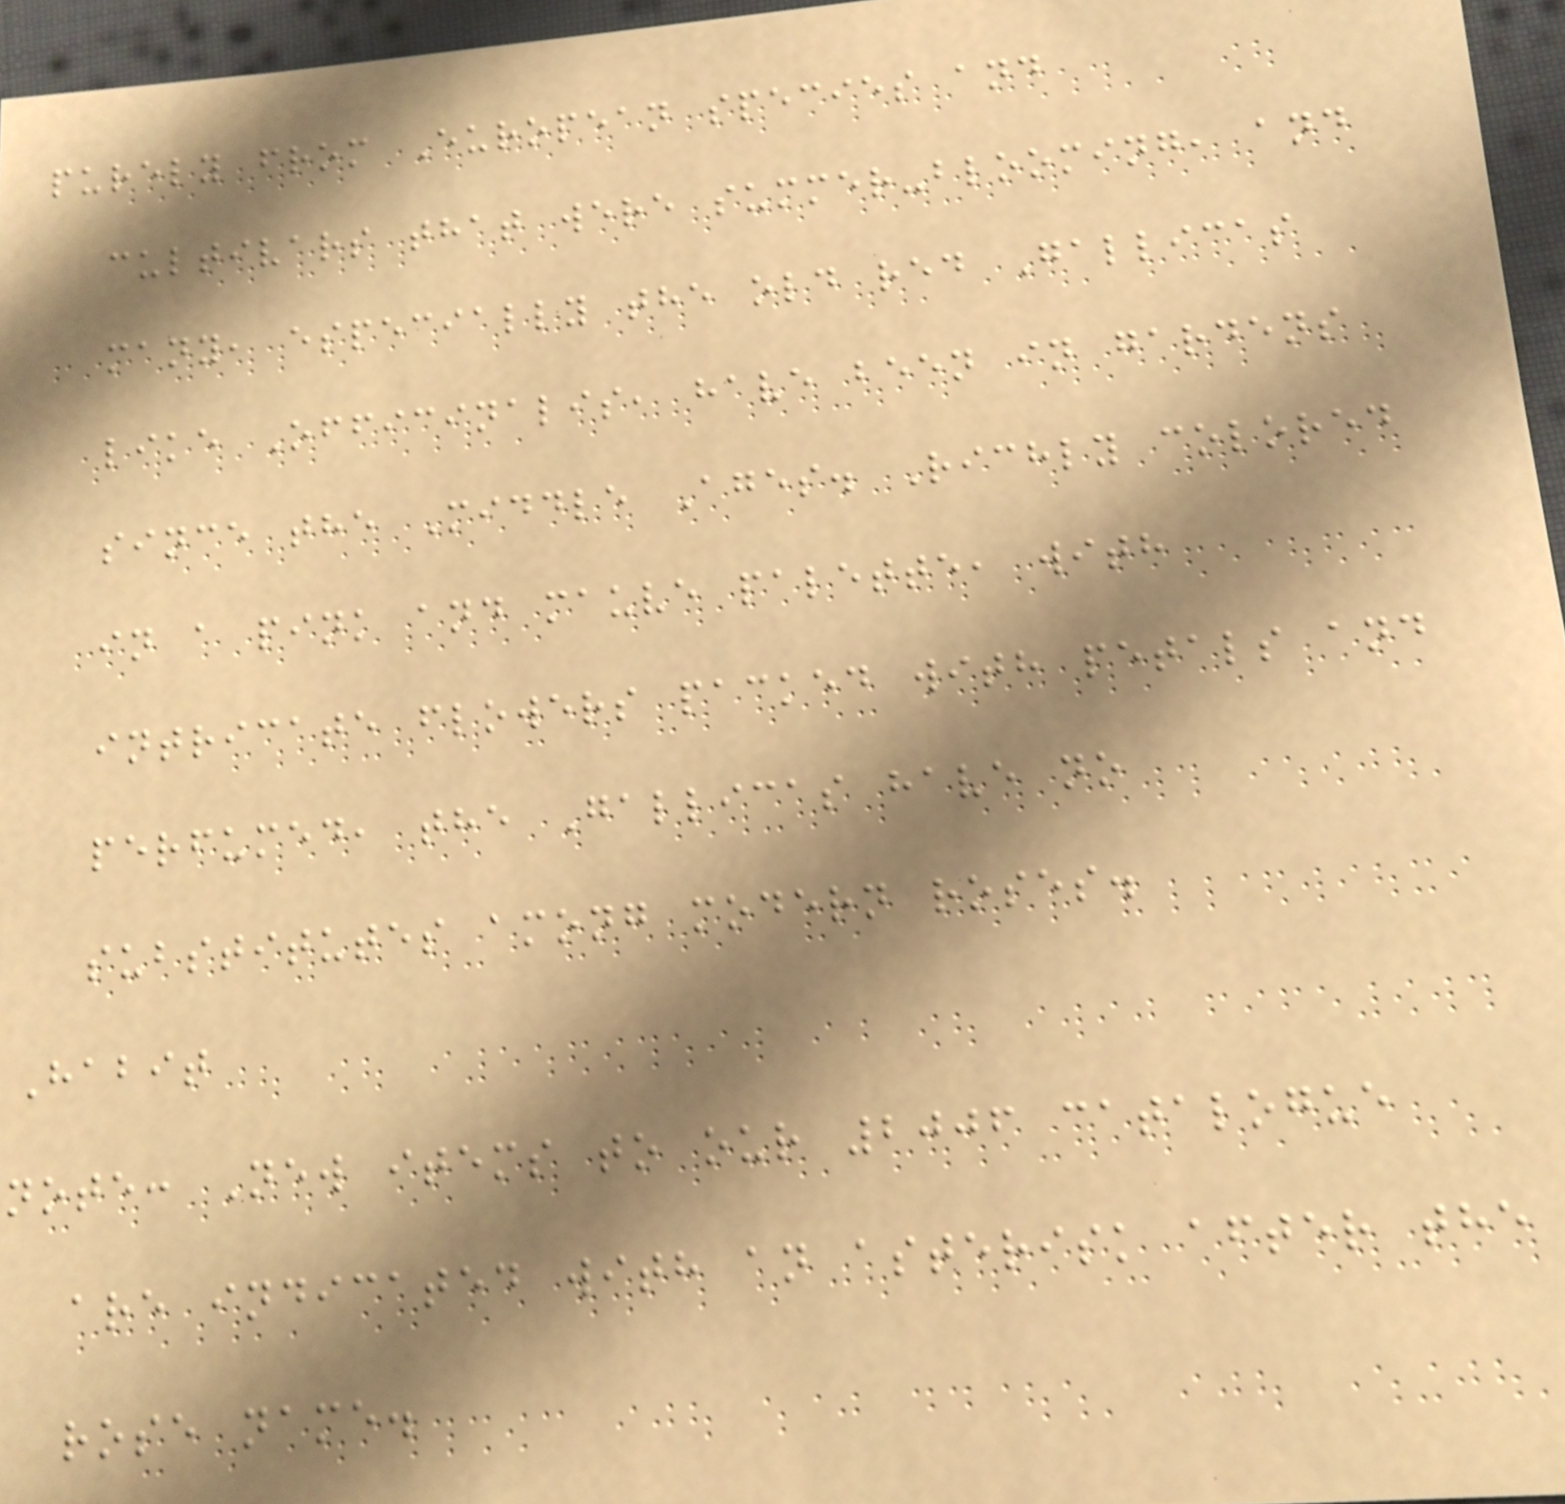purely from European species and
cultivars that were summer-blooming, and
many, especially the old red Gallicas
like Officinalis, have been in gardens
since the Middle Ages. Richly colored
in a pink and mauve palette, with
intricate flowers packed with petals and
perfumed, the Gallicas have no
substitutes among modern roses.
Habit
note: New items to our 2006 catalogue
are indicated with an asterisk after the
rose name.
